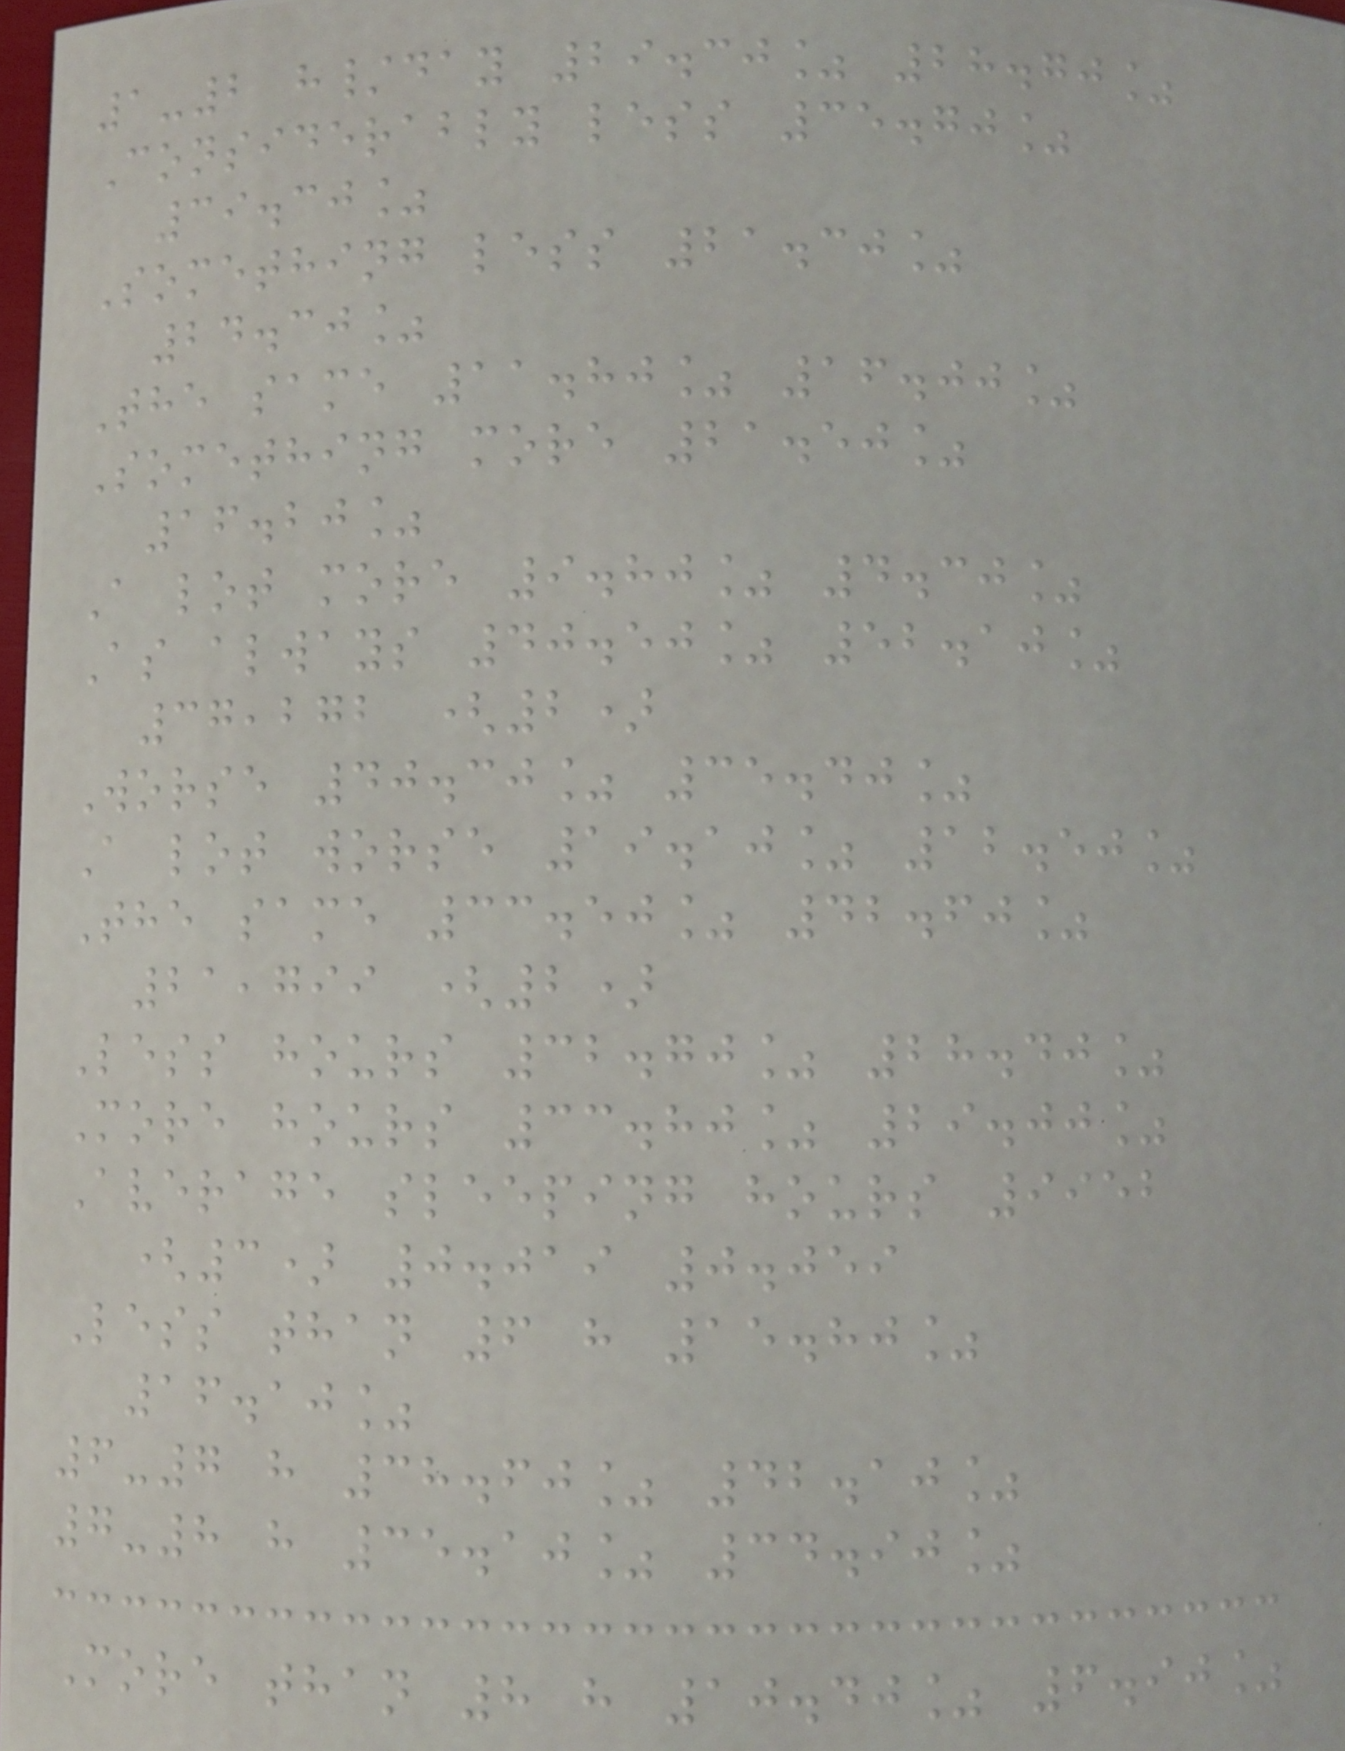1-2 h/day 29.30% 28.70%
Considerably less 35.70%
39.30%
Something less 21.30%
24.30%
The same 11.80% 16.00%
Something more 21.50%
16.20%
A lot more 9.80% 4.30%
As always 40.50% 52.10%
37,272 (2)
Worse 40.30% 35.40%
A lot worse 19.10% 12.50%
The same 33.50% 42.60%
21,799 (2)
Less hours 32.70% 28.40%
More hours 33.80% 29.00%
Average sleeping hours 9952
(3) 0.019 0.059
Less than 6 h 15.80%
16.10%
6-7 h 38.60% 42.10%
7-8 h 35.10% 34.90%
More than 8 h 10.40% 6.90%
